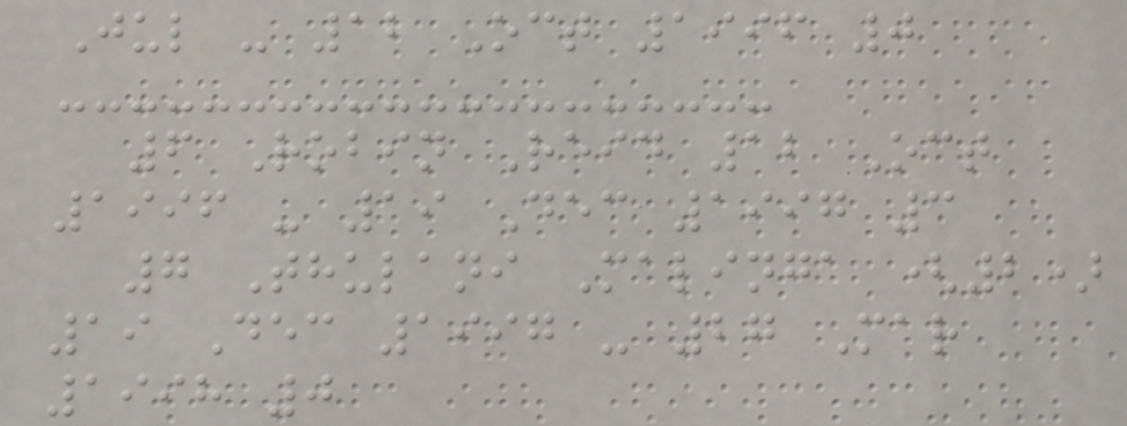Jul - 12 Oct 1996 0
6 Robin Reid 12 Oct
1996 - 19 Dec 1997 3
7 Thulani Malinga (2)
19 Dec 1997 - 27 Mar
1998 0
